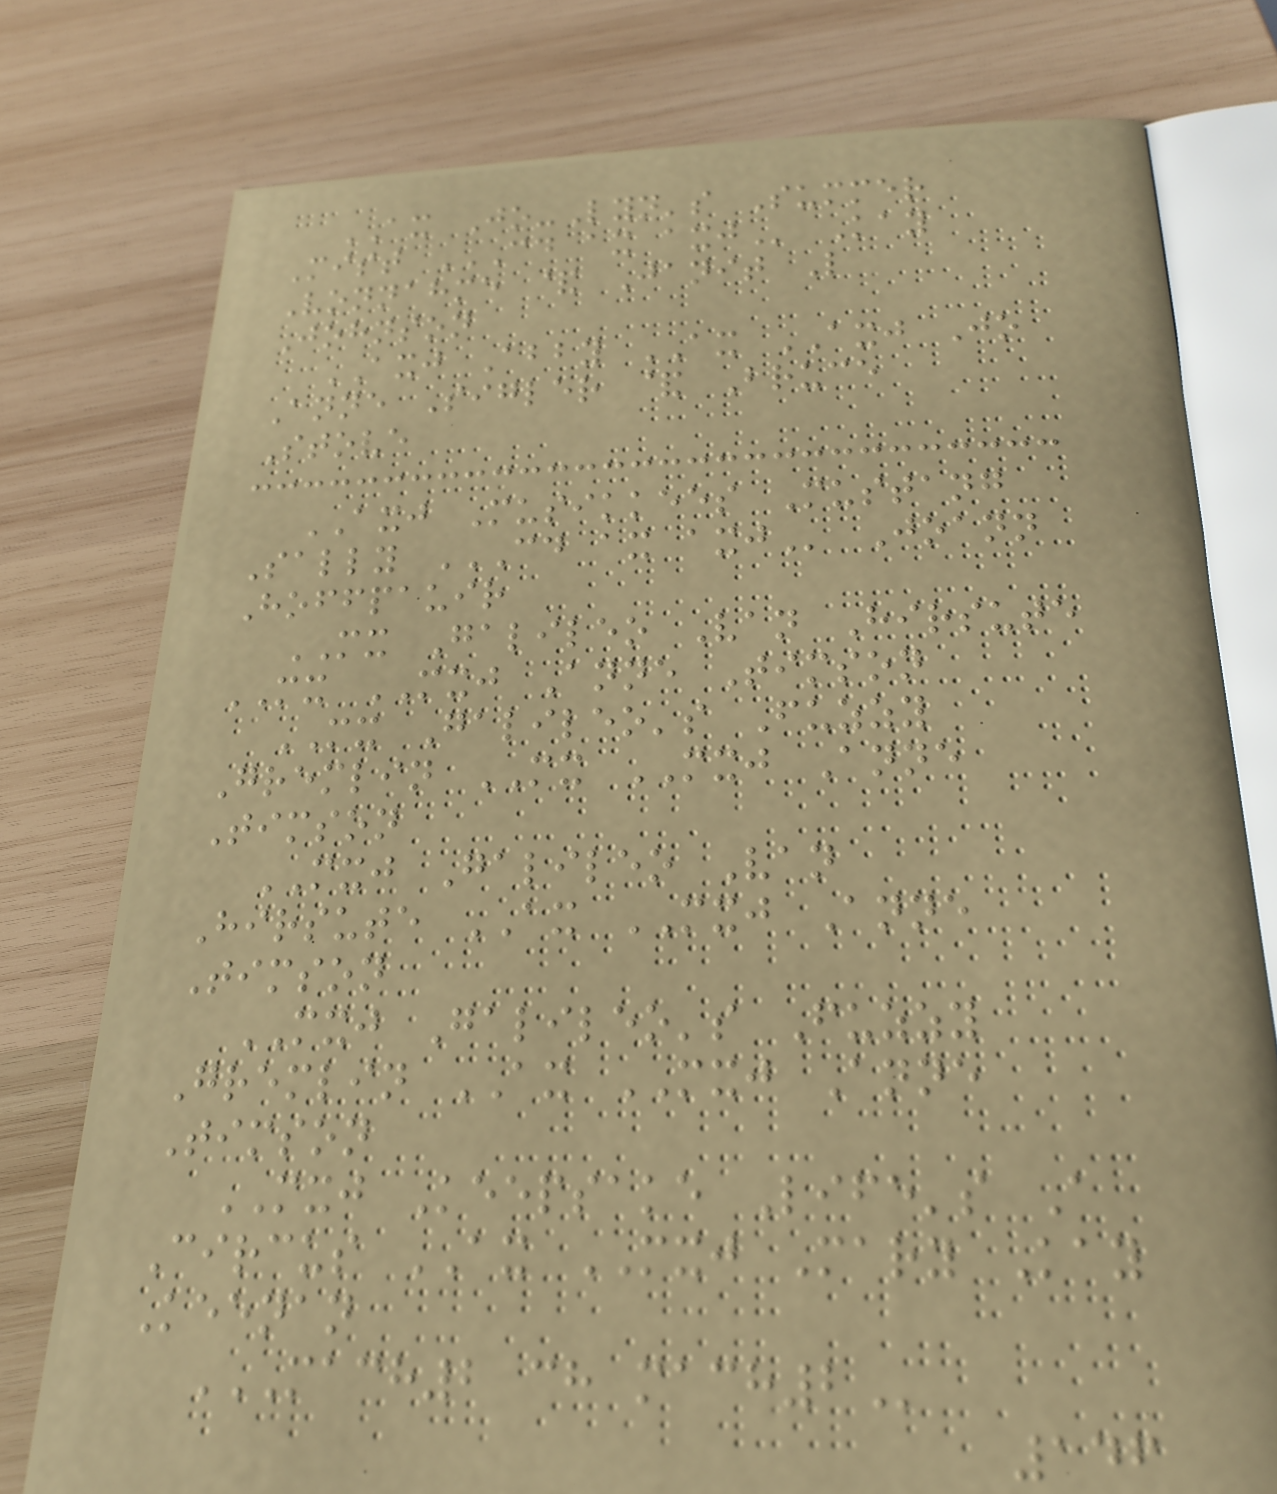AX Jo-Lyn's Summer
Mist CD AX AXJ Kay
Vonnahme & Janit L
Johnson
AXJ Abby AX AXJ Jo
Anne Sigler & Bruce
Stove
AXJ Musikkees Mustang
Sally CD AX AXJ Joann
Hoffpauir
MX Galileo Van Hirsute
MX MXJ Anne Timson
MX Galileo's Fuzzy
Gremlin MX MXJ Anne
Timson
MXJ Galileo Van
Hirsute AX MXJ Anne
Timson
MXJ Galileo's Fuzzy
Gremlin AX MXJ Anne
Timson
MXJ Keepsake Life's A
Circus AX MXJ Mary Kay
Keenan
MACH2 CH MACH2
146
